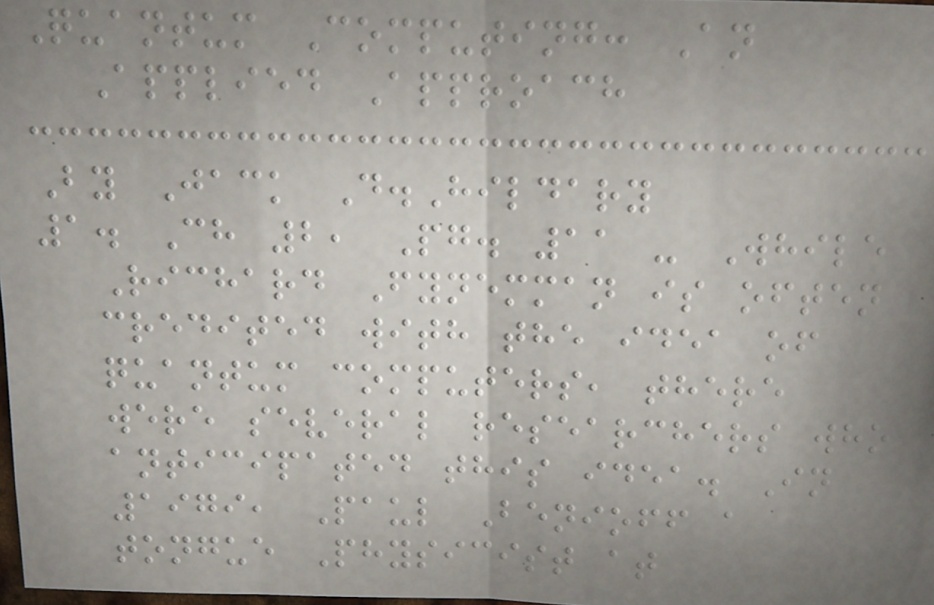Quantum Computing: An
Applied Approach
By Jack D.Hildary
1. Ch 2, Pg. 11 - While
Richard Fynemman is often
credited with the idea of
quantum computers, there
were several researchers who
anticipated this idea. In
1979, Paul Benioff a
tongue Physicist at
